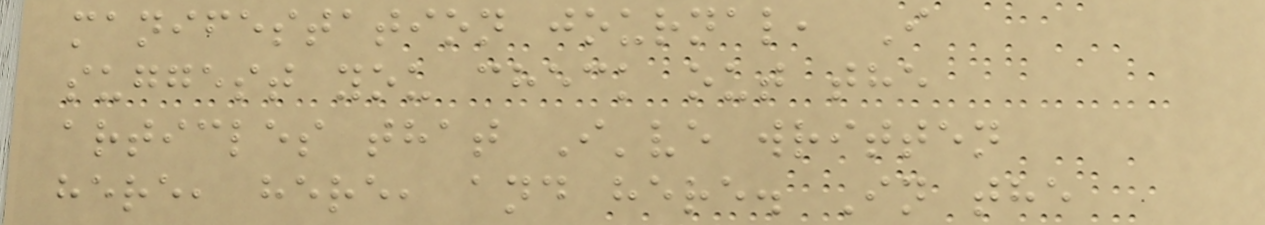manifestation journal, I
suggest you check out the
articles that I've written
here, here, and here. In the
